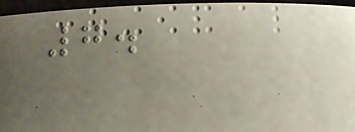7.
